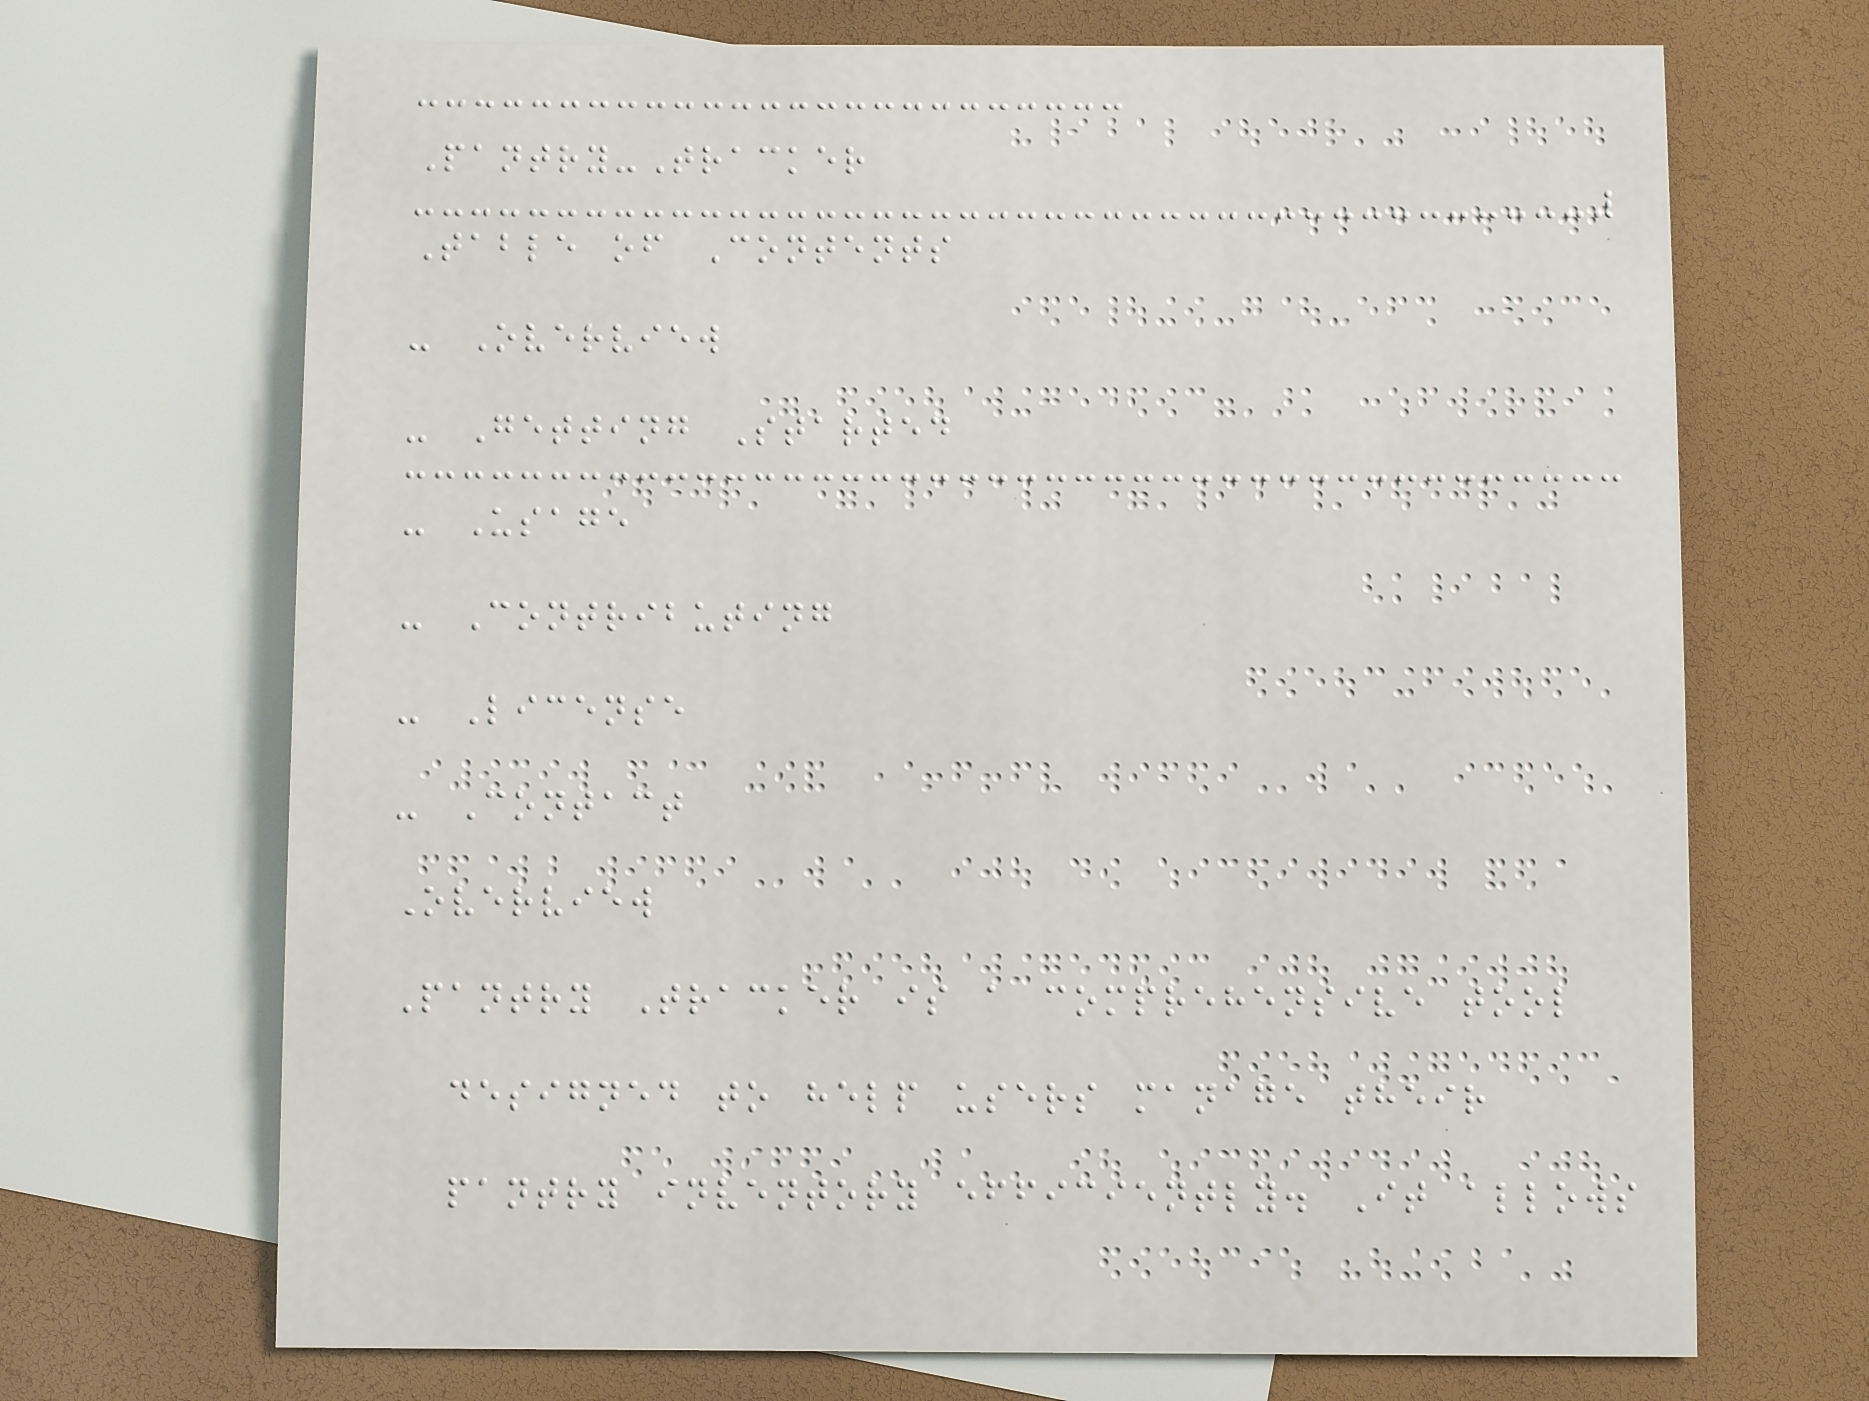Pantry-Tracker
Table of Contents
- Overview
- Getting Started
- Usage
- Contributing
- License
- Contact
Overview
Pantry Tracker is a comprehensive tool
designed to help users manage their
pantry inventory efficiently. It allows
